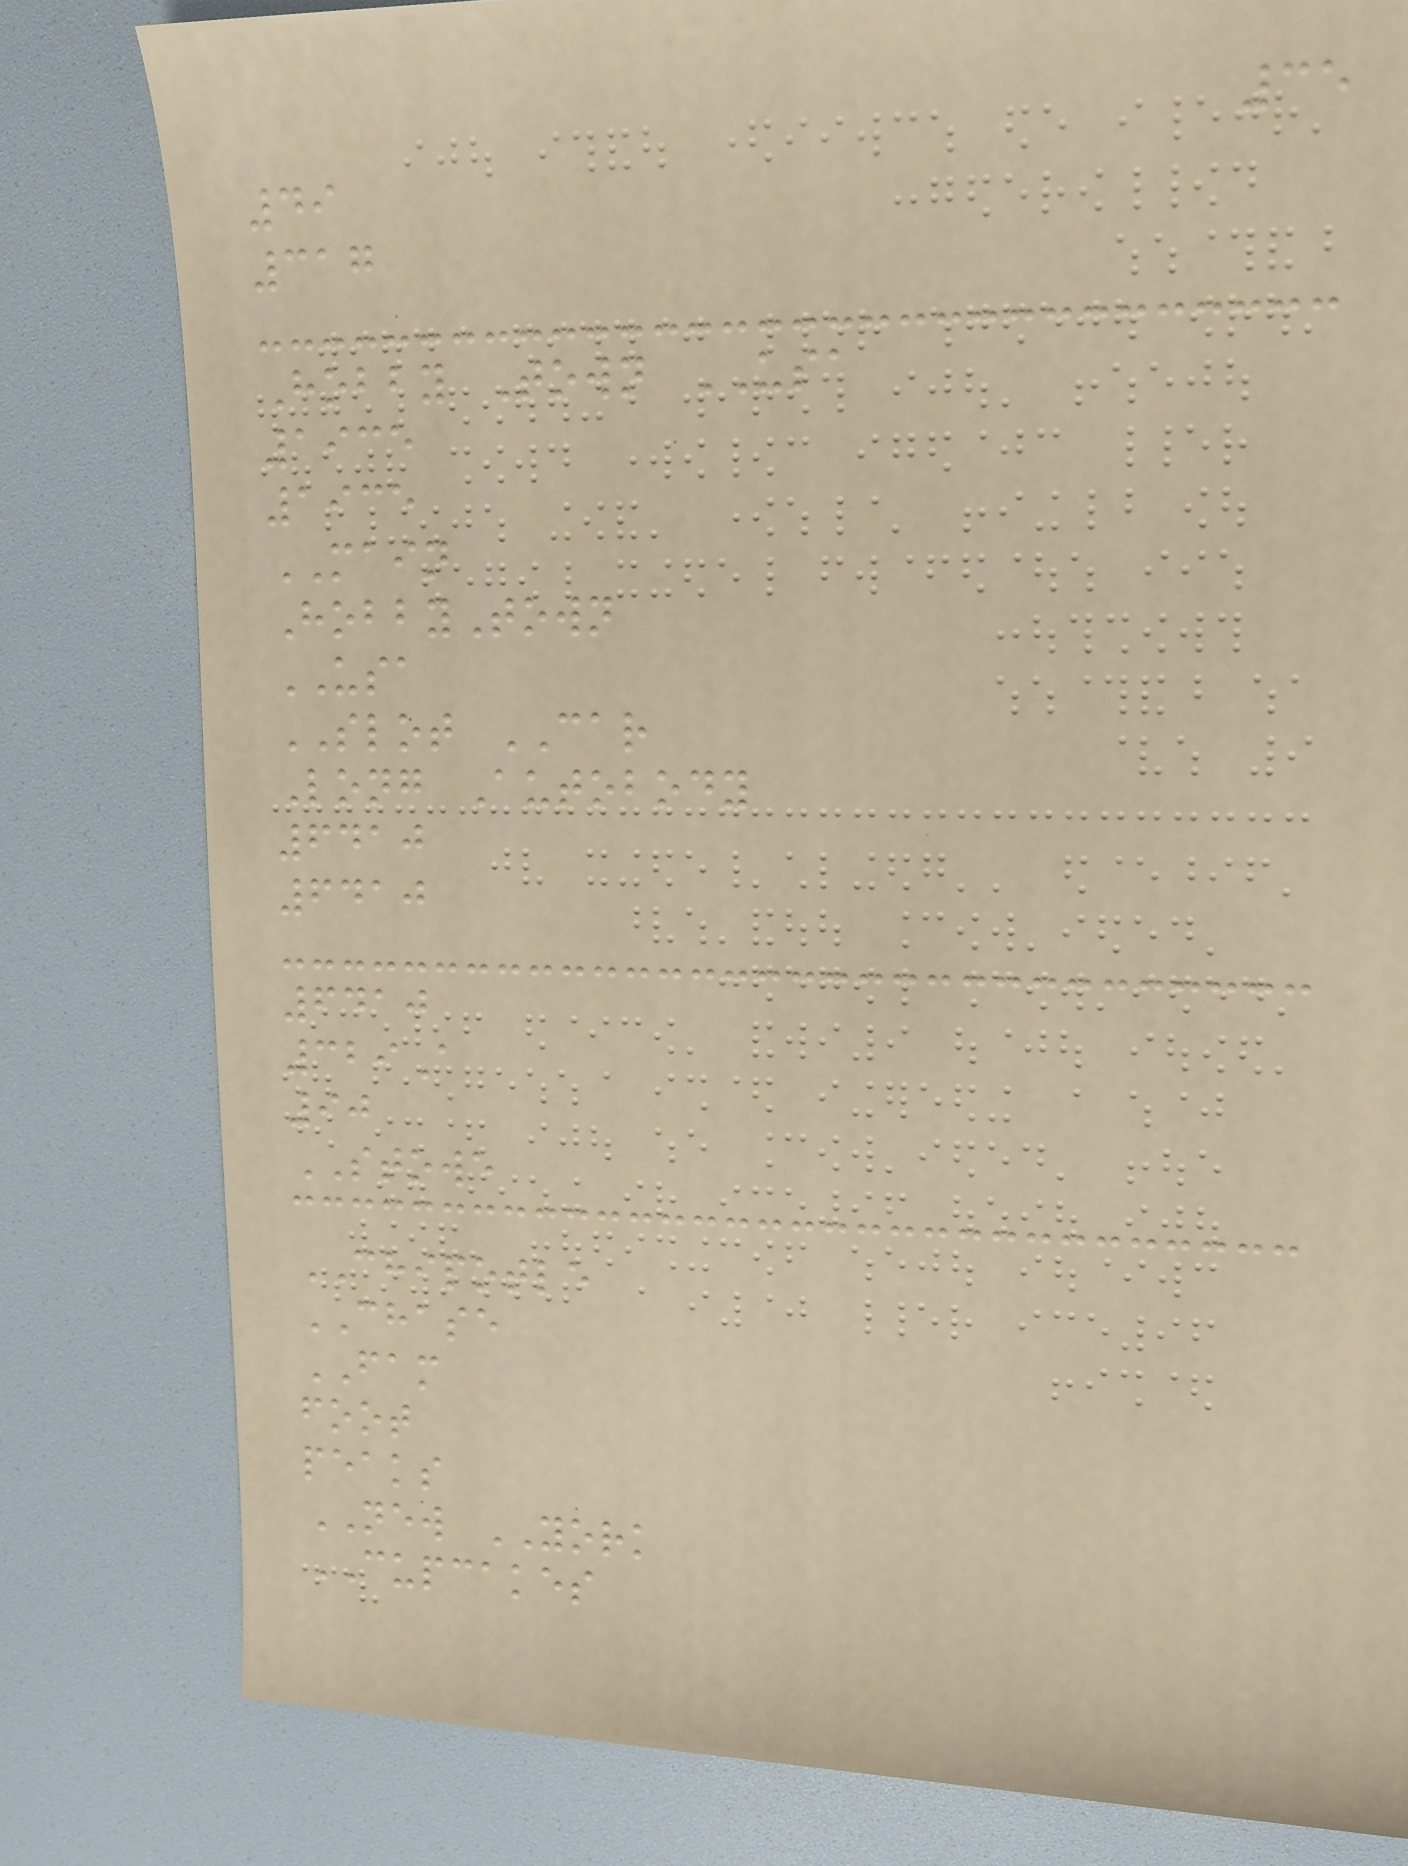35
49
317
Hobby Town USA
1935
1935
MAIN
HobbyTown
USA
SLOT CAR
Long Autobody
6410
6410
6410
329A
90
STOWE
CHIPOTLE
CHASE
FAM
foot
peaks
NEW YORK
CUPCAKES
